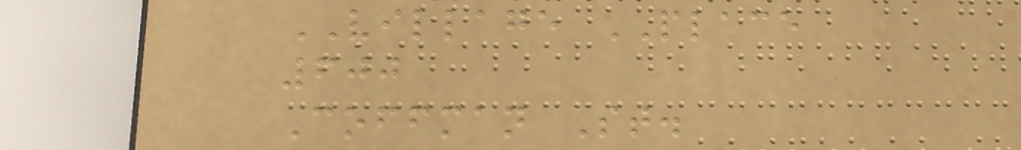VILLAGE PLACE
600
Coffman St.
